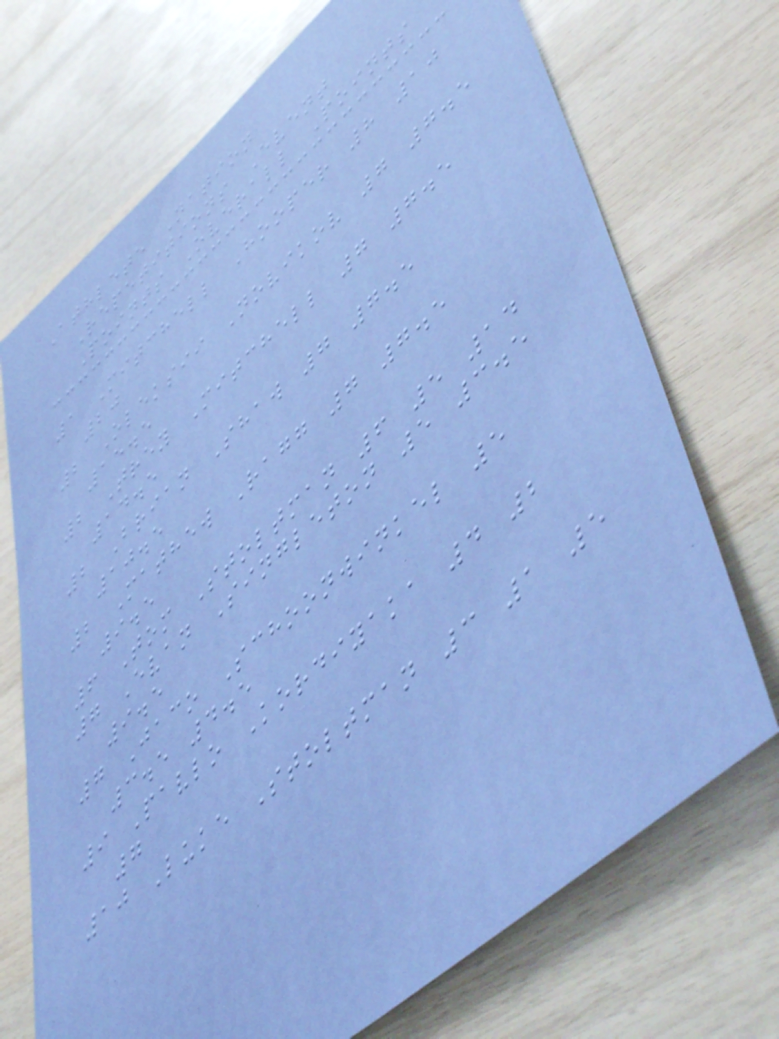Athlete Nation
Repetitions Event
Points Overall Points
1 Mitchell Hooper 8 10
20
2 Oleksii Novikov 7 7.5
15.5
2 Trey Mitchell 7 7.5
14.5
2 Brian Shaw 7 7.5
10.5
2 Mathew Ragg 7 7.5
9.5
6 Tom Stoltman 6 5 14
7 Evan Singleton 5 3.5
9.5
7 Jaco Schoonwinkel 5
3.5 4.5
9 Pavlo Kordiyaka 4 2
7
10 Luke Stoltman 3 1 5
